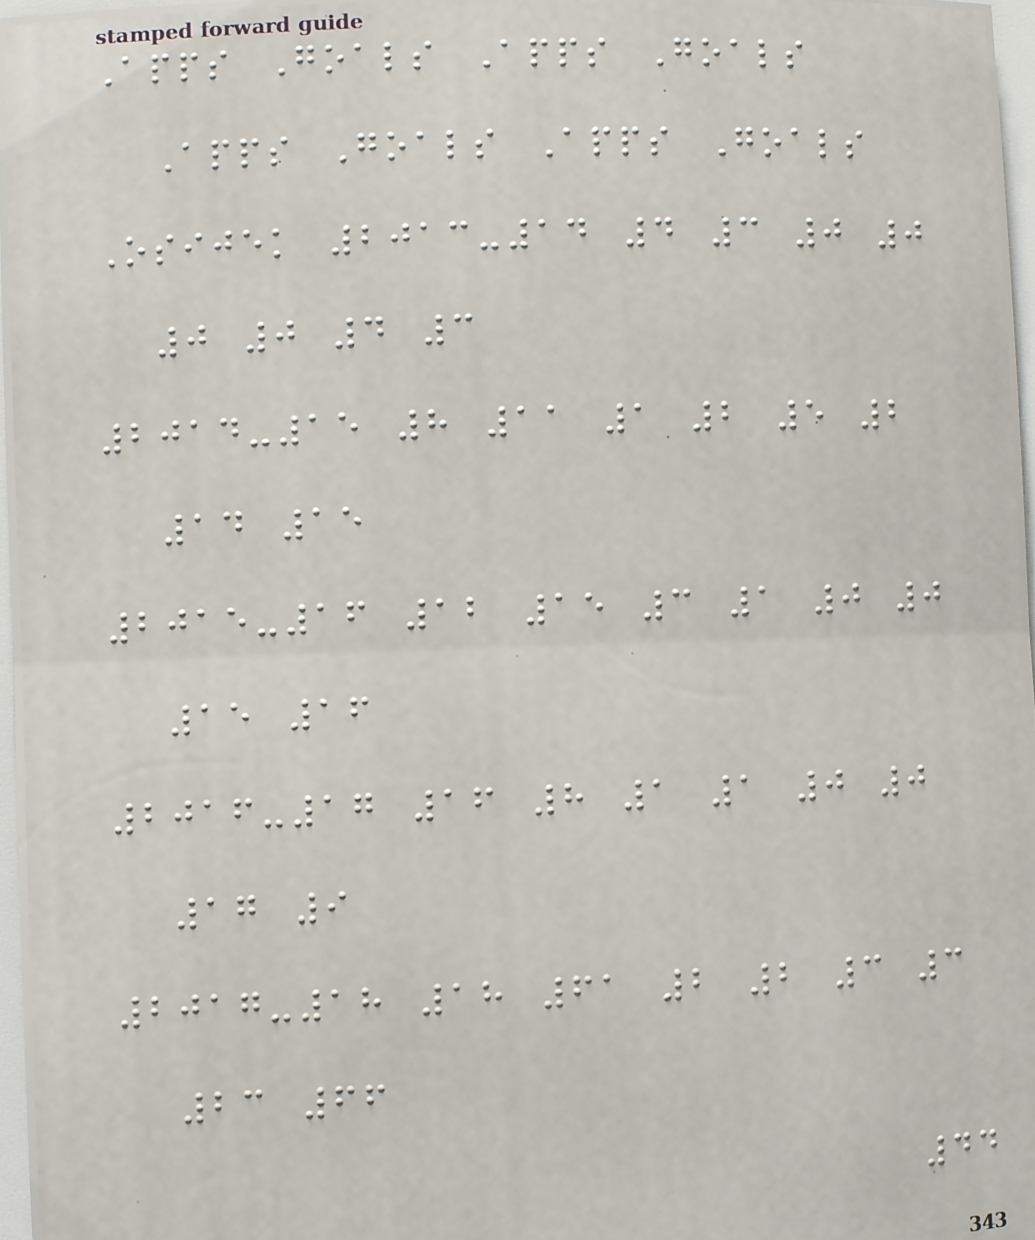Apps Goals Apps Goals
Apps Goals Apps Goals
Osijek 2013-14 4 3 0 0
0 0 4 3
2014-15 8 11 1 2 5 2
14 15
2015-16 12 15 3 1 0 0
15 16
2016-17 16 8 1 1 0 0
17 9
2017-18 18 61 2 2 3 3
23 66
44
